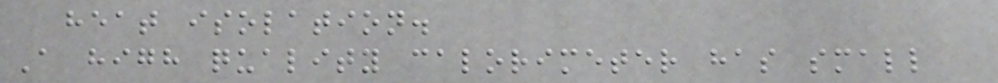heat isolation.
A high quality calorimeter has small
